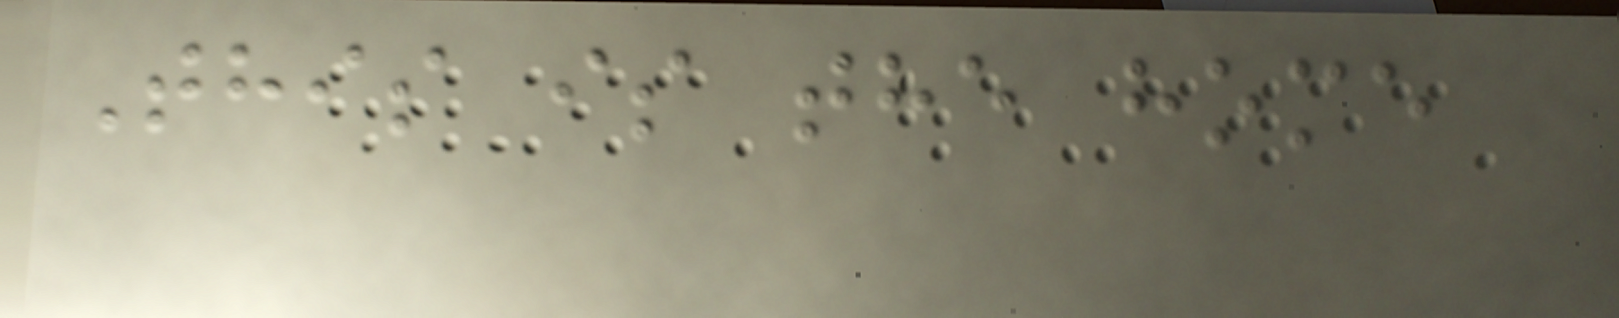This is the home
